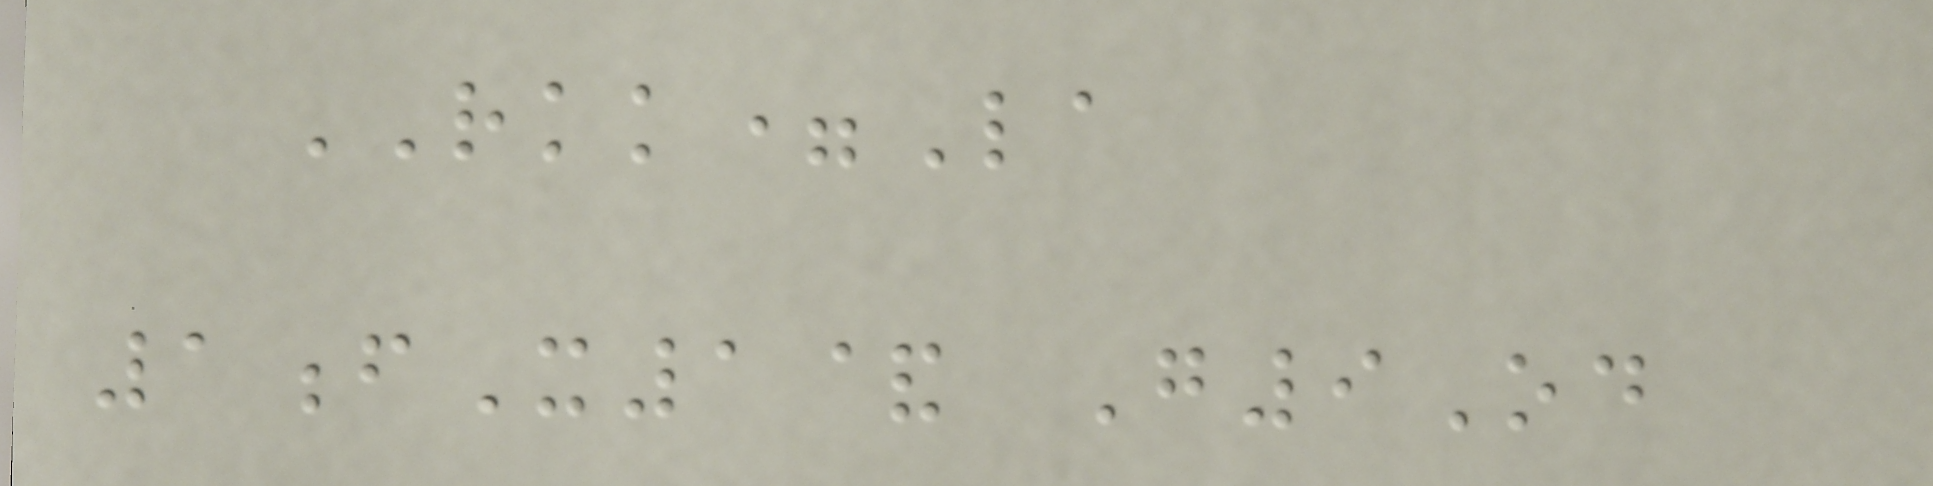RKK=La
1fX1& G9Od
